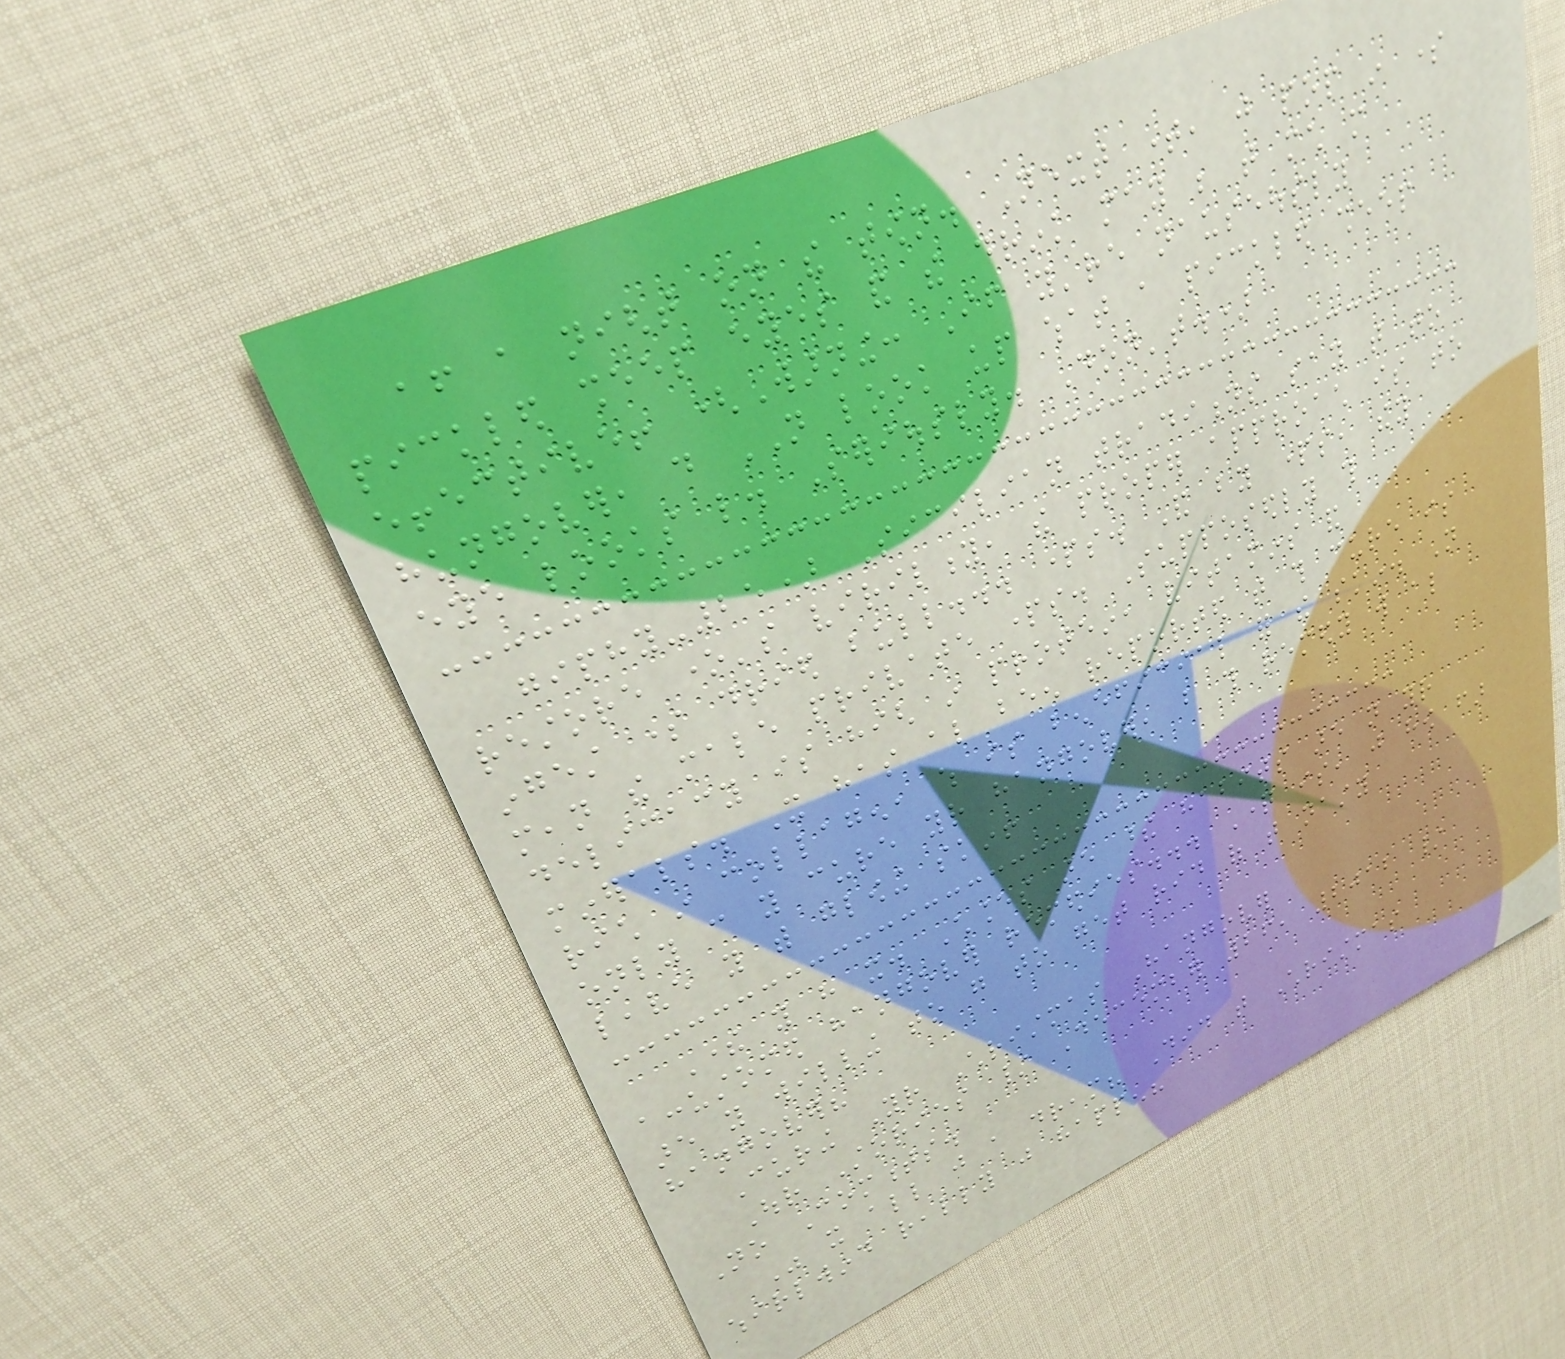after a night on the town. Next time, just pop in some
pickled sheep eyes and the drink may be that much more
effective! (Warning: If you're nauseously
hungover, do NOT look up what a pickled sheep
eye looks like. Seriously. Don't.)
giphy-25) Sicilian traditions say that to
restore one's virility, the proper approach is to
ingest some dried bull... parts. And by parts, they
mean the male private parts. Supposedly this
delicacy is high in protein, vitamins and
minerals. It has also been reported that this cure is
rich in collagen, which is beneficial for the skin. Not
only can you cure your hangover, but this remedy will also
leave you with glowing skin!
There you have it. Chances are these habits are not your
accustomed hangover remedies... Question is, just how far
are you willing to go to get rid of that nasty
hangover?
Curing Your Christmas Hangover
Our Stories / December 26, 2012 /
No Comments.
Was it all just a dream? Did that Christmas
whirlwind really just happen?
